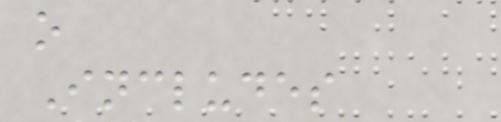o
Includes
